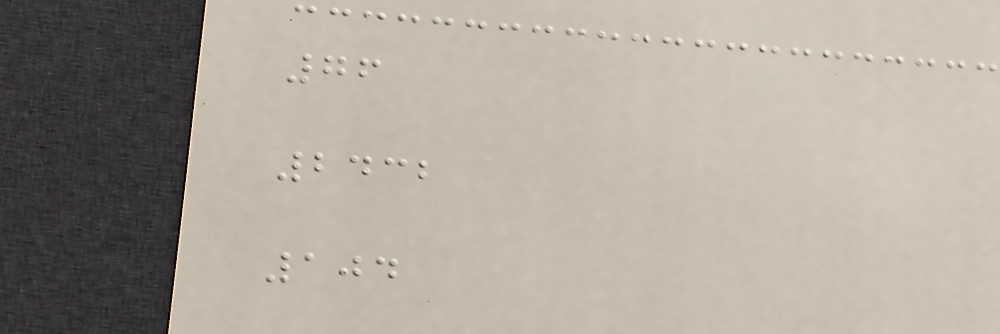76
2432
104
